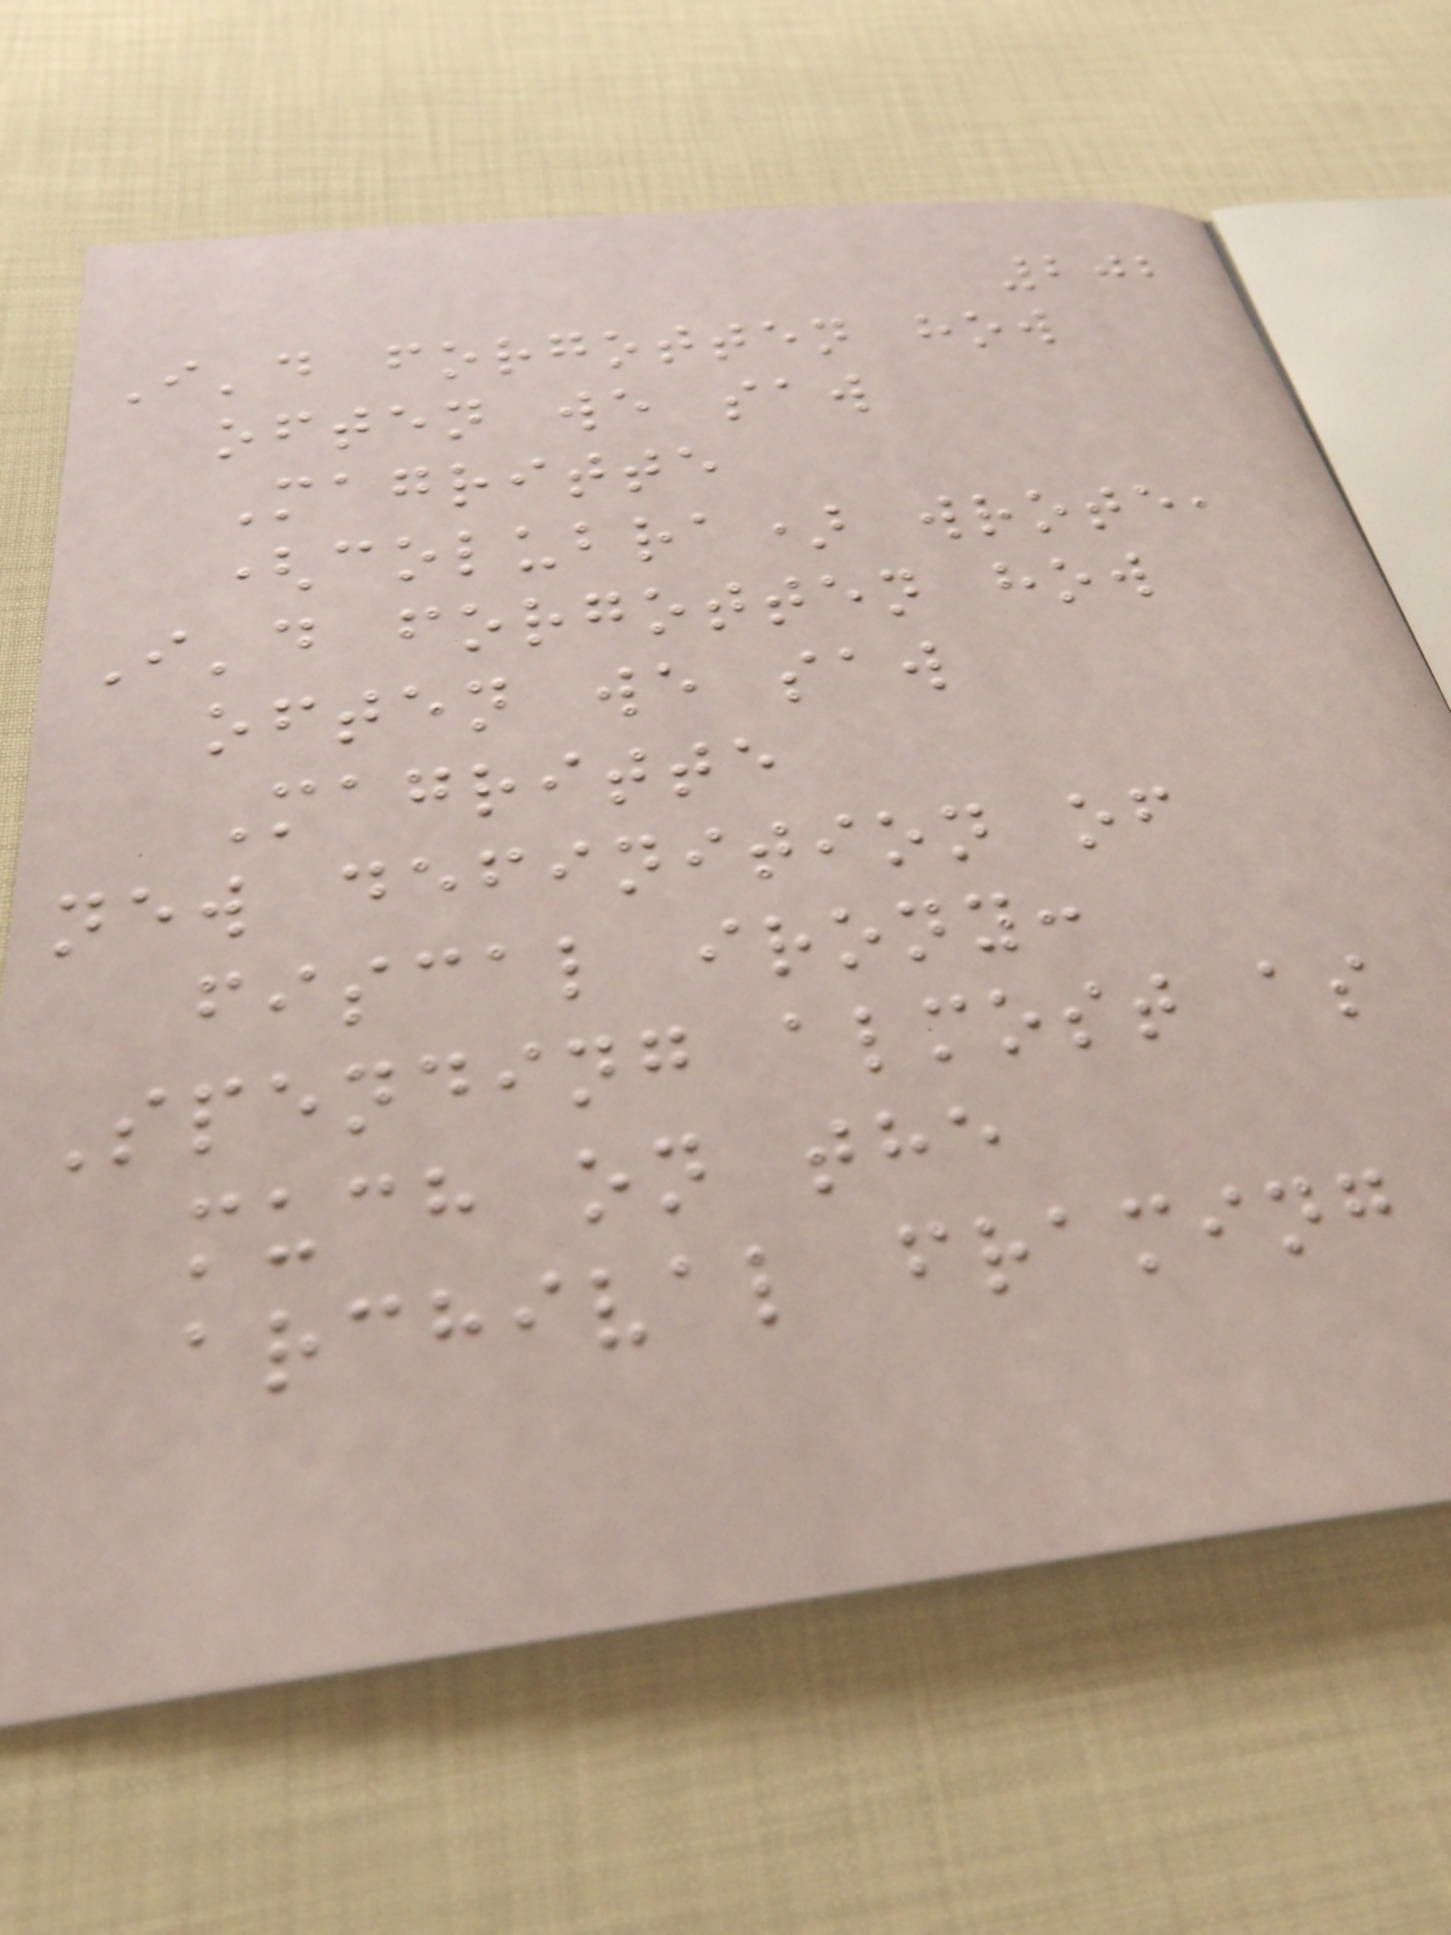202
I'd forgotten how
often we saw
Magritte
(colubra) wrote,
I'd forgotten how
often we saw
Magritte
new definition of
fiscal irony:
Spending almost as
much on the
archival framing
